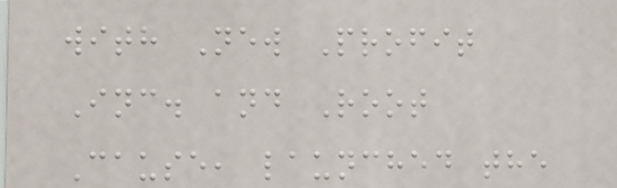with New Profit
Inc. and Root
Cause, launched the
